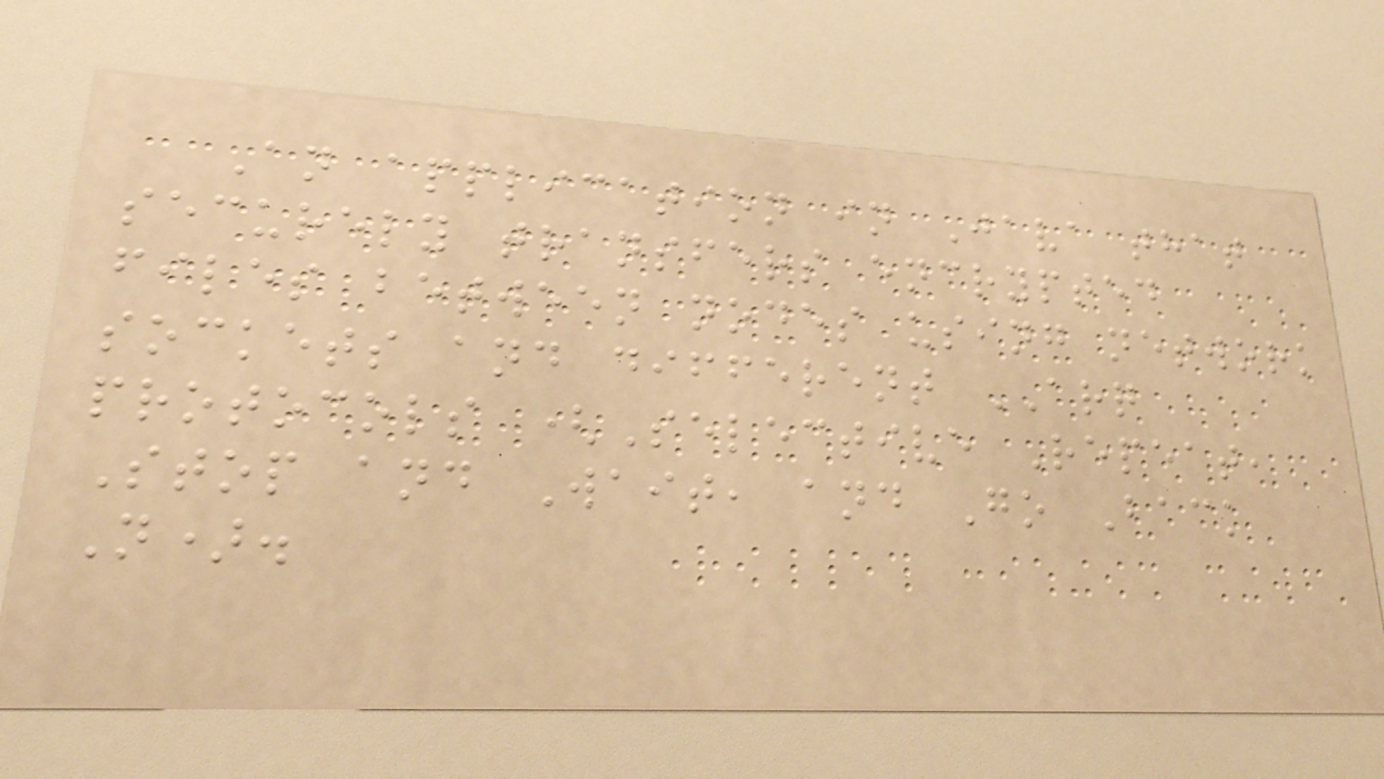An application in Java that
securely transfers encrypted
files between nodes using network
sockets and different ARQ
protocols (Selective Repeat,
Stop and Wait, and Go Back
N).
